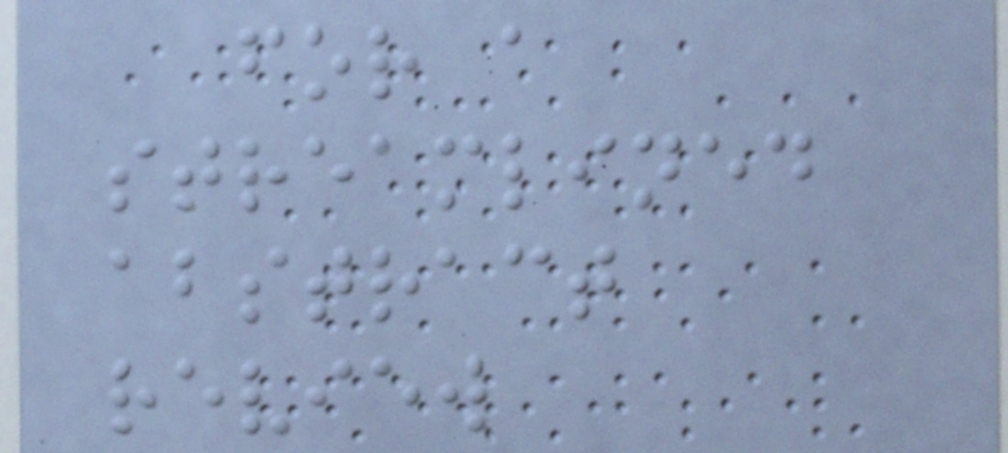for a
streamlined
abstract
review
